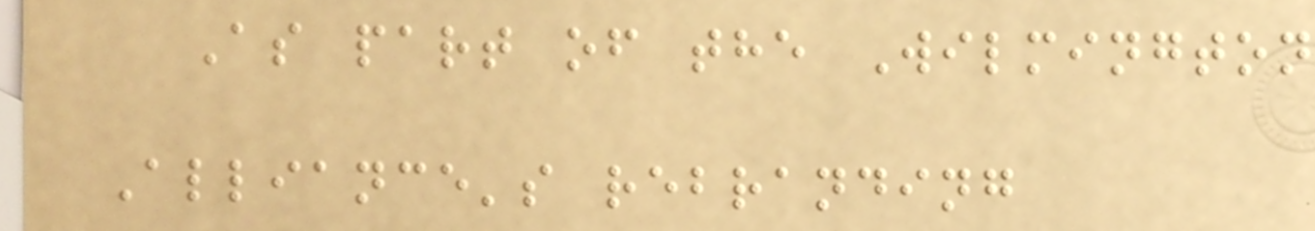As part of the Wilmington
Alliance's rebranding
